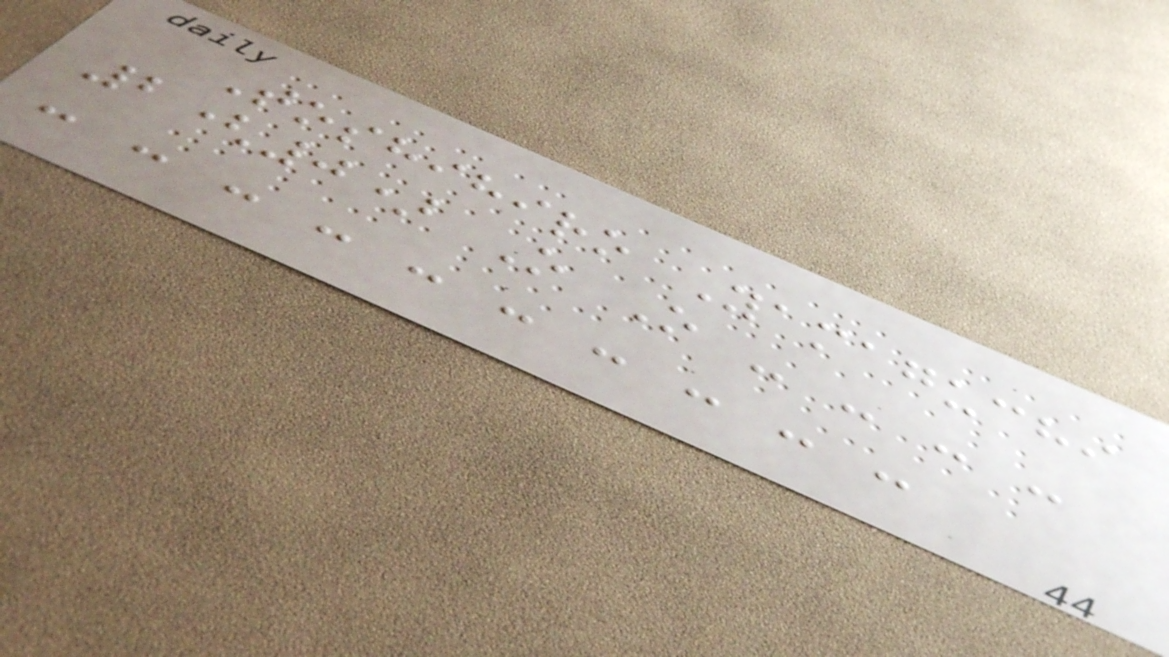Toshihiro Yamaguchi
2(0) O O - - - -
- - - - - - - - - -
